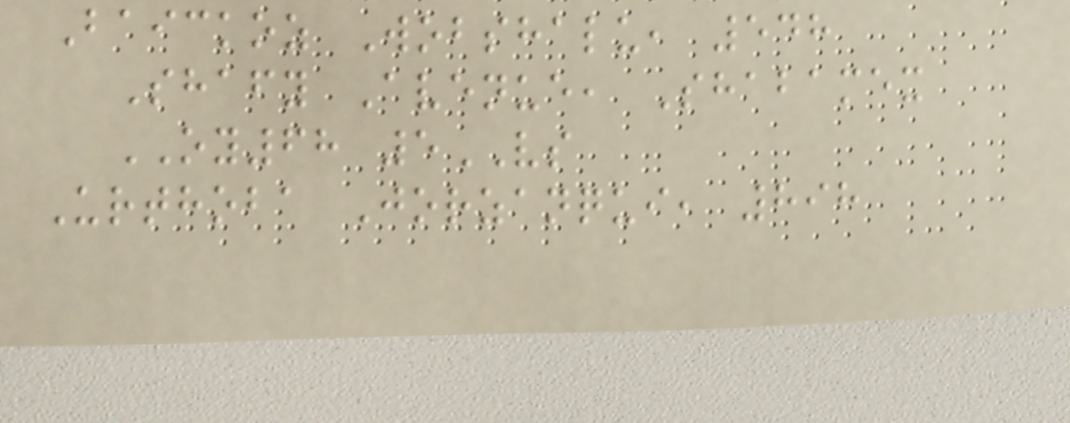Baickoz Wobshalu, 548
Shafy Avenue, Shabamex
OY68 5VS
Urthoba Jorzanqui, 898
